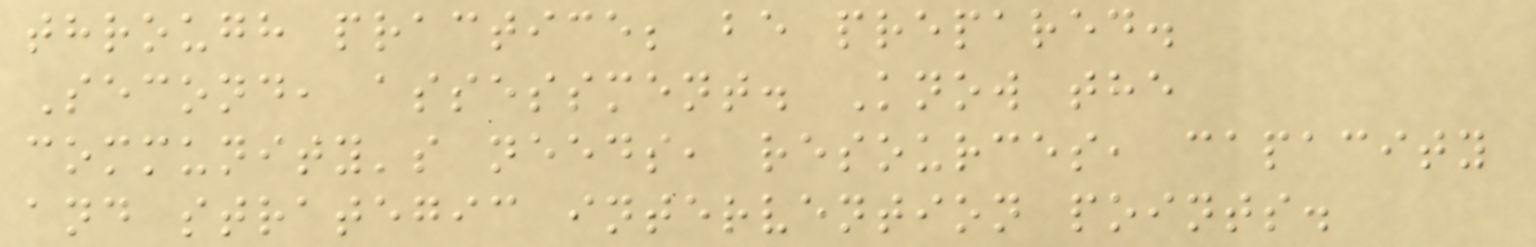through practice; be prepared.
Second, assessment. Know the
community's needs, resources, capacity
and strategic intervention points.
